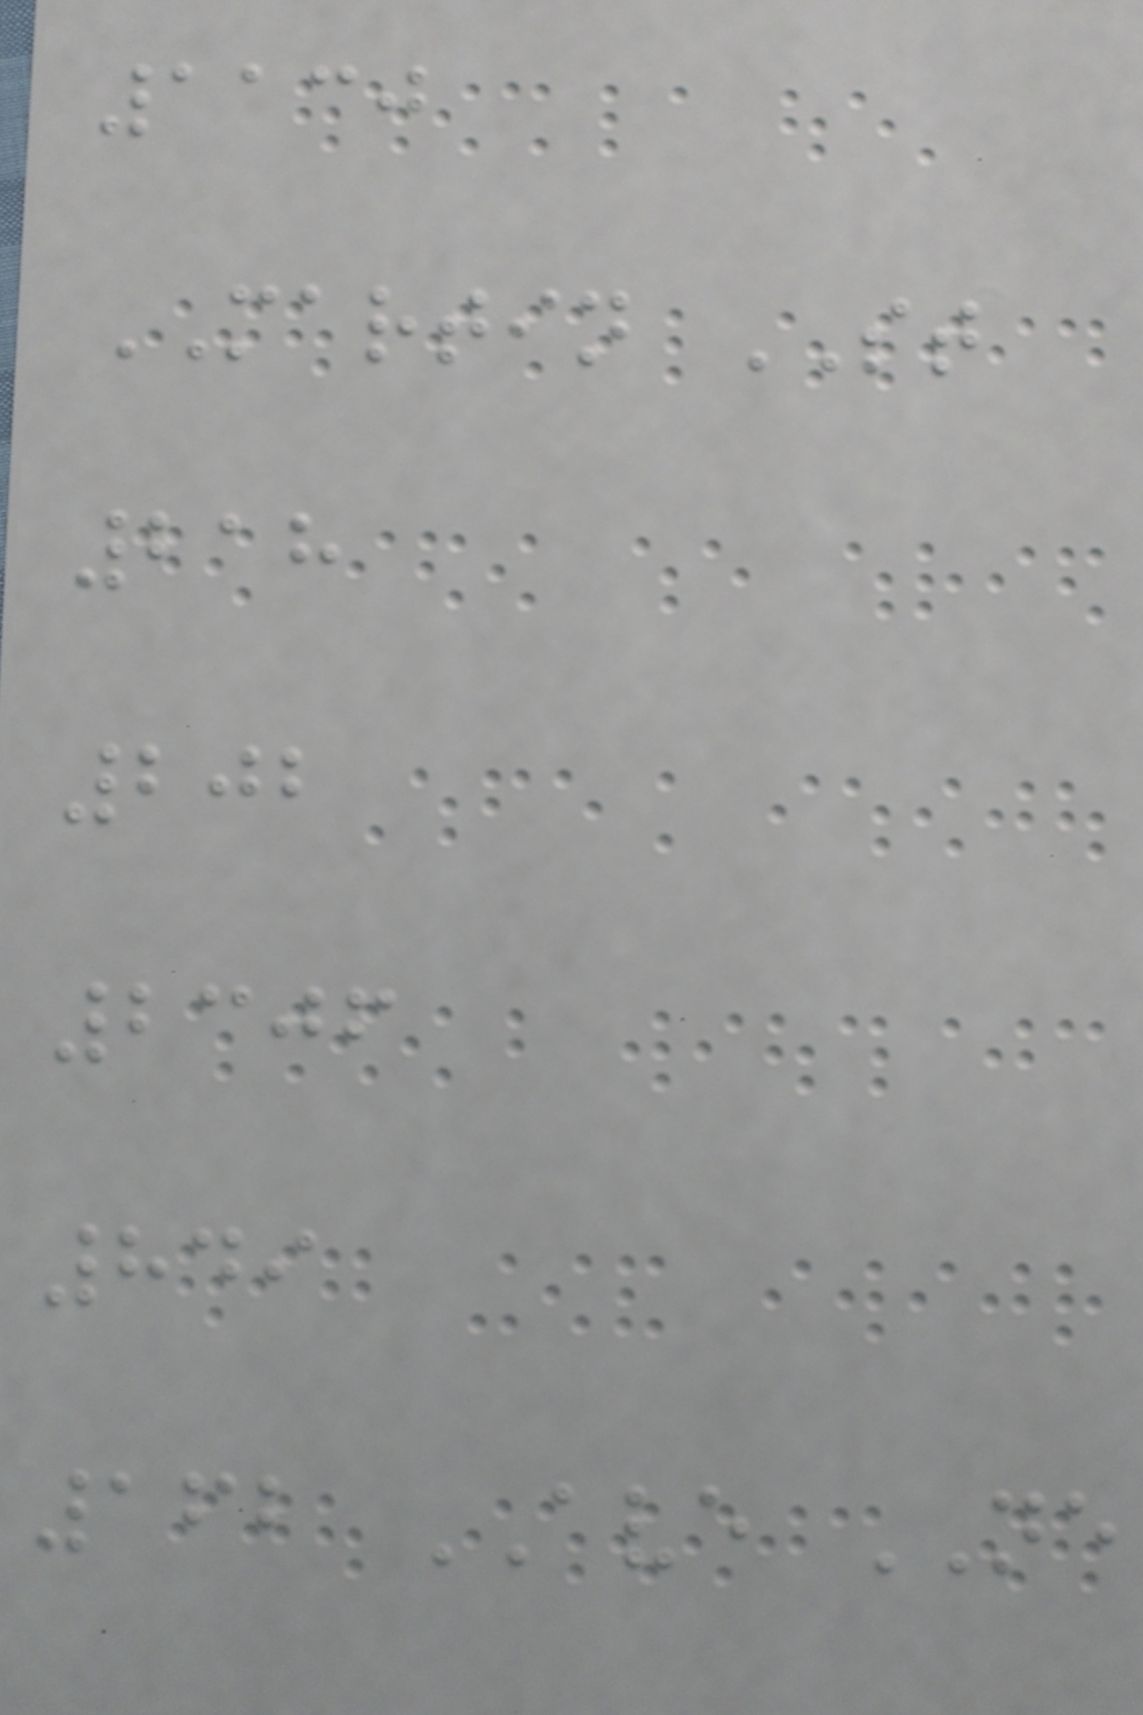1130
MARTIN ST
218
202
2306
849
162 AVE NE
